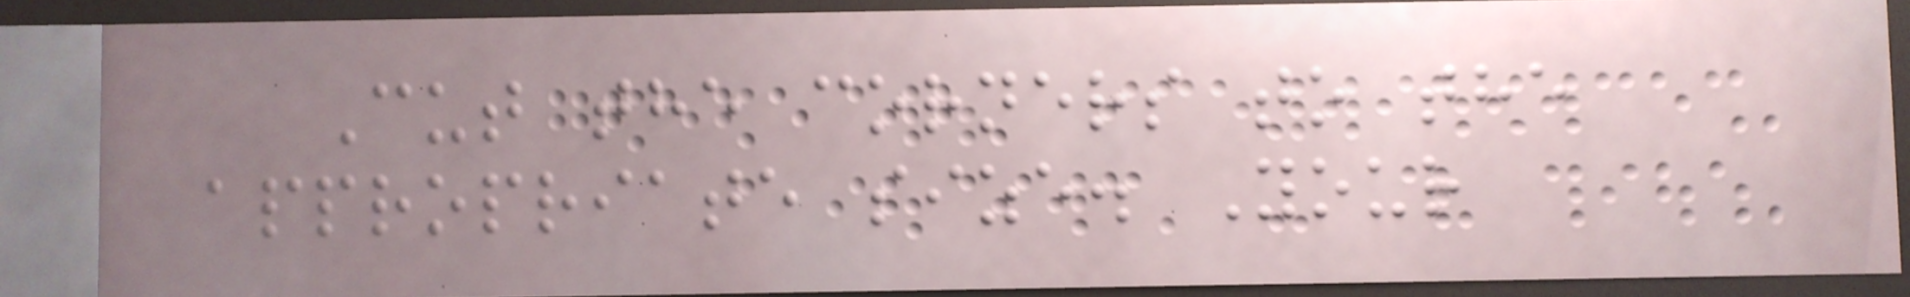Cut the corners to the
appropriate size. Your
